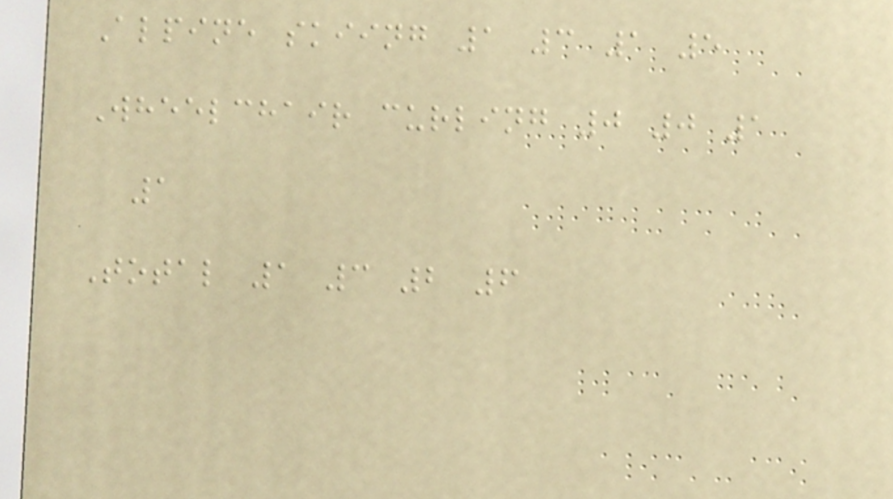Alpine skiing 1 3 1 5
Wheelchair curling 0 0 1
1
Total 1 3 2 6
